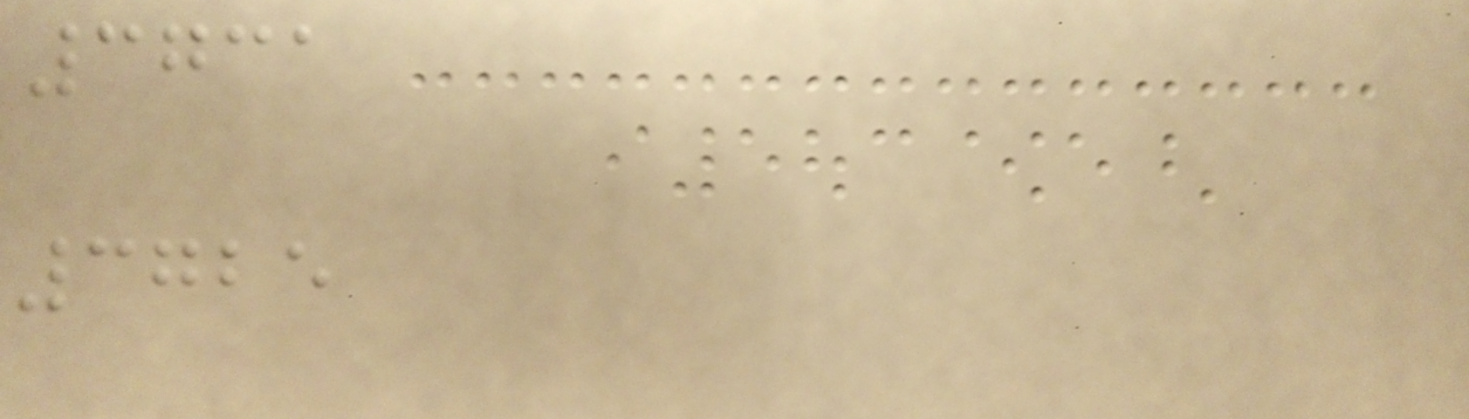3731
3725
